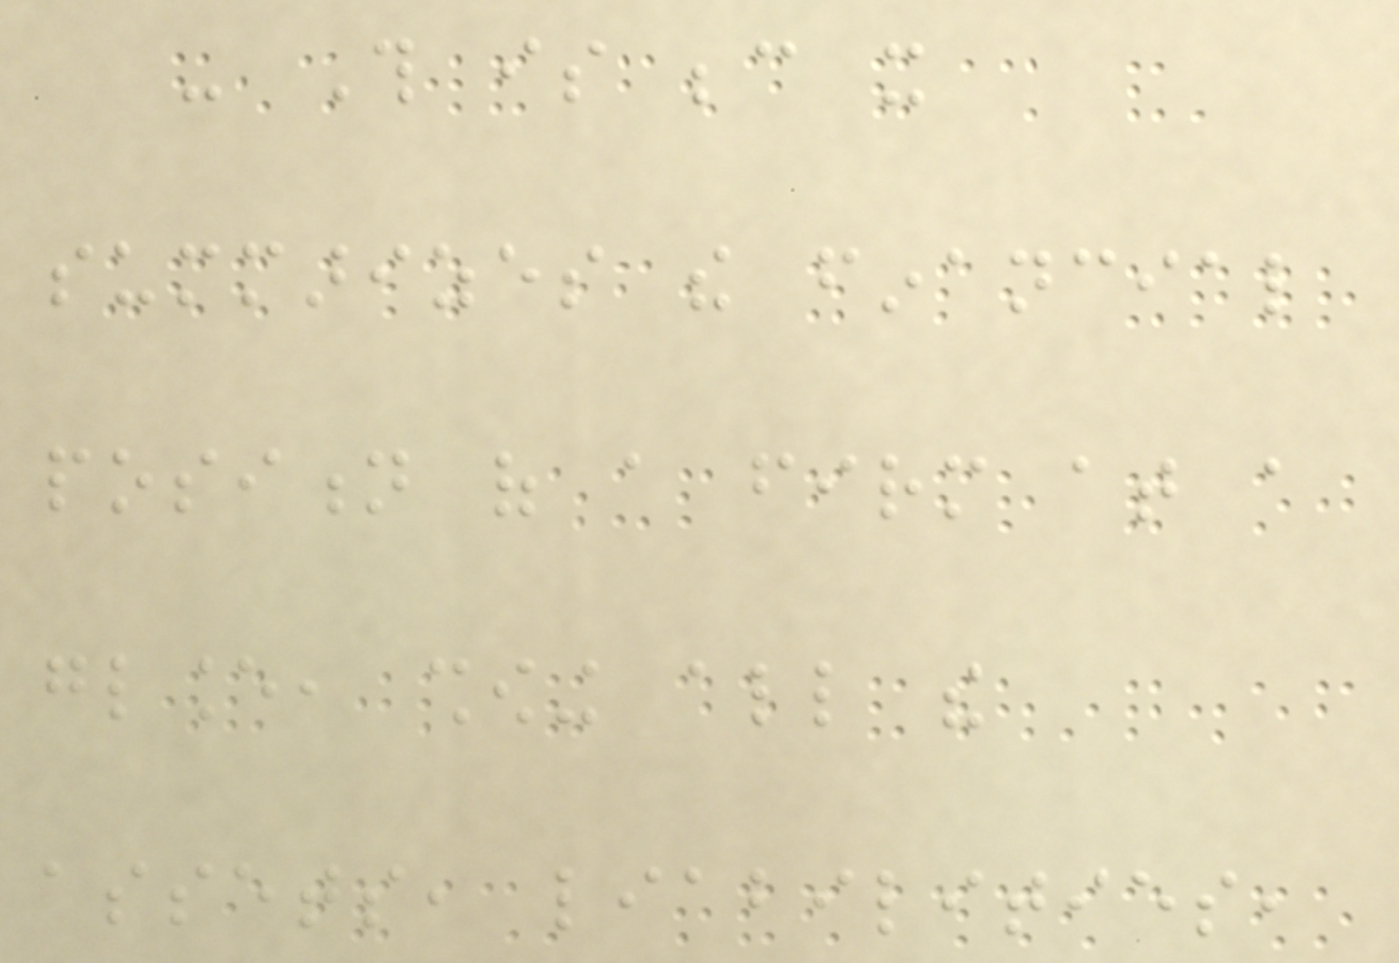- This is because it
summarizes the financial
position of a firm at a
glance, showing all the
assets, liabilities,
